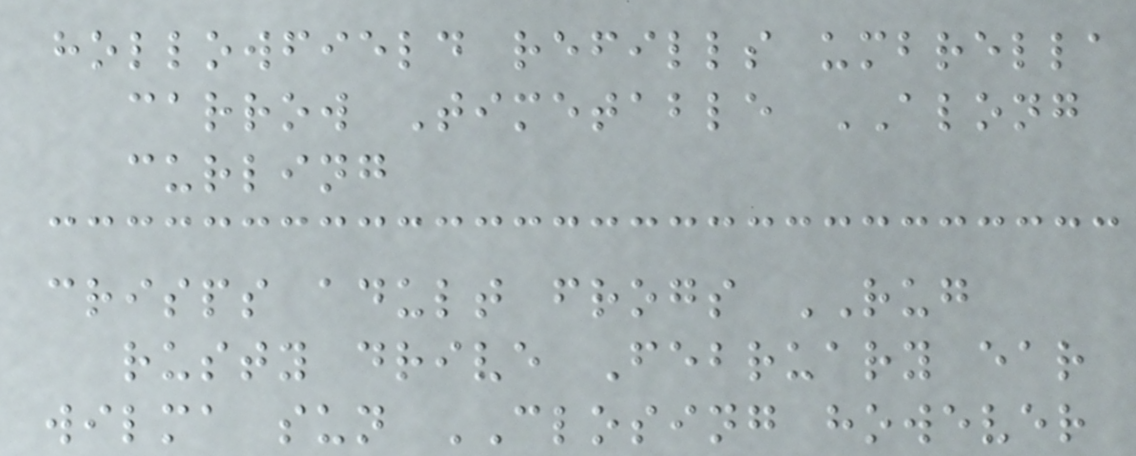hollowfield refills umbrella
carrow Timetable ALONG
curling
crisps adult frogs RUG
rusty drive February ear
wilma sun CLOSING however
